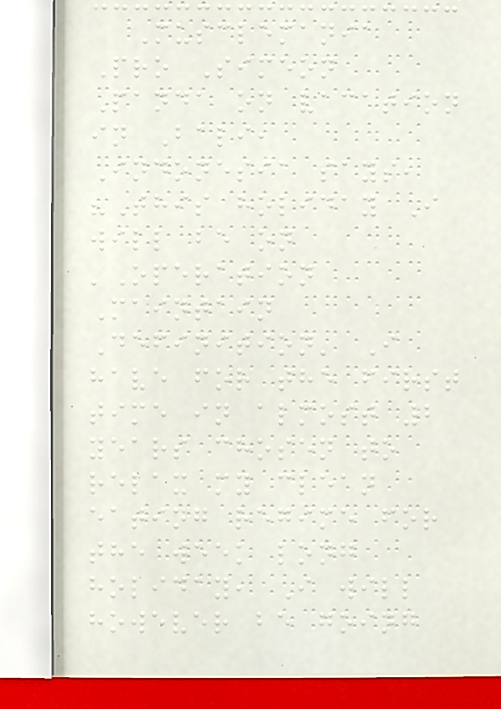Musclemania
Pro Simeon
Panda on vacation
in Bali,
Indonesia says,
"This holiday I
will be on
'Operation
Maintain
Definition' I
have for the first
time in almost 2
years chosen to
relax my clean
eating regime for
the week long
holiday, I will
however be going
